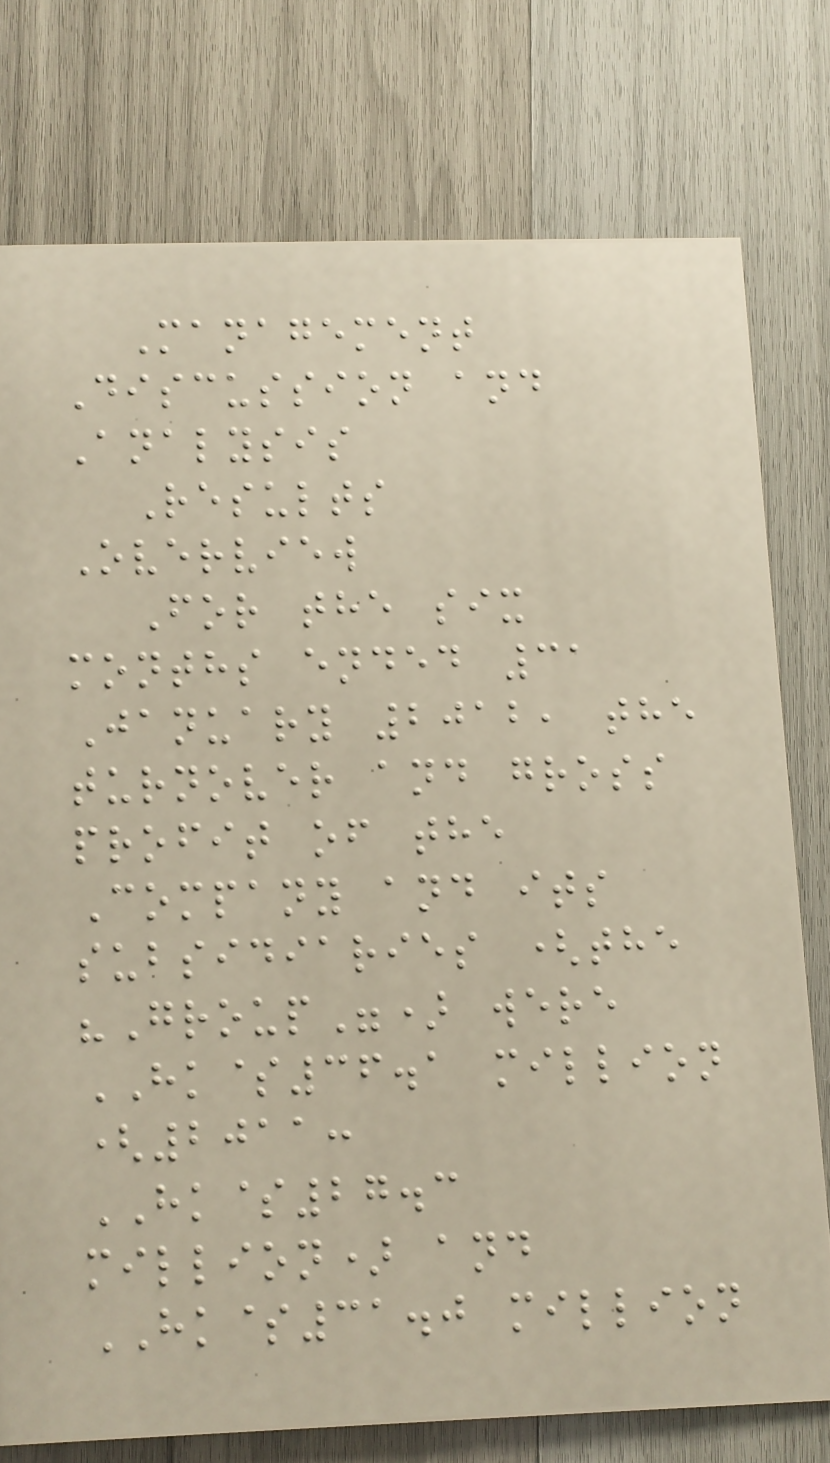Management
Discussion and
Analysis
Results
Overview
For the six
months ended 31
January 2012, the
turnover and gross
profit of the
Company and its
subsidiaries (the
"Group") were
HK$36.1 million
(2011:
HK$27.3
million) and
HK$31.0 million
